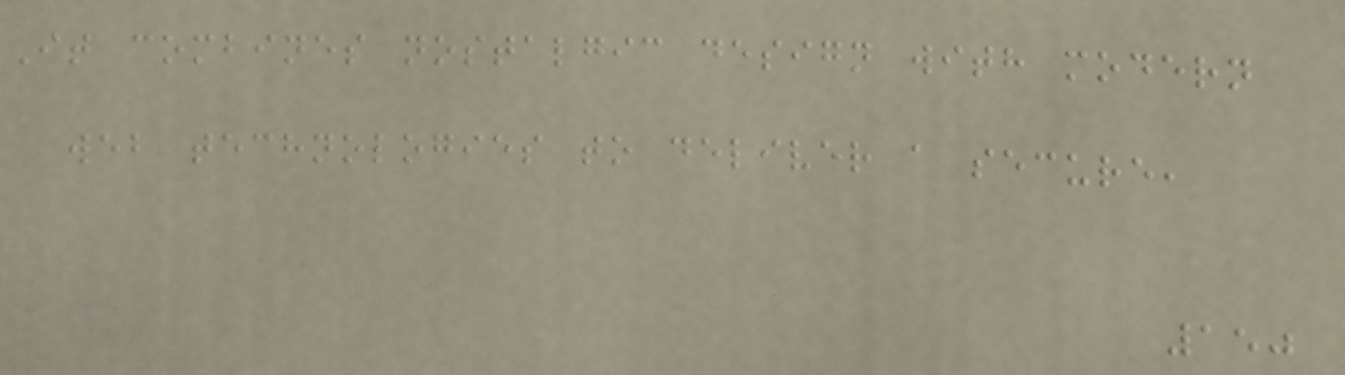It combines nostalgic design with modern
web technologies to deliver a secure,
150
